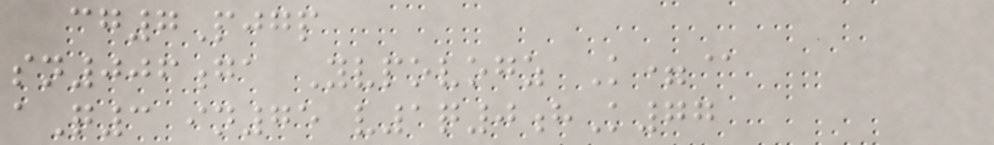cg7Pjgp
sn006ga Yvpovogz K=@
aQ3 in75 v1q0hK77
